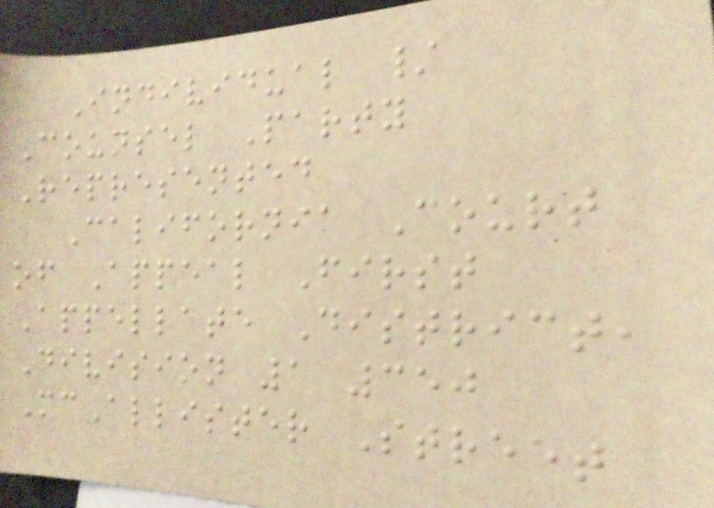Individual /
Counsel Party
Represented
California Court
of Appeal First
Appellate District,
Division 1 350
McAllister Street
